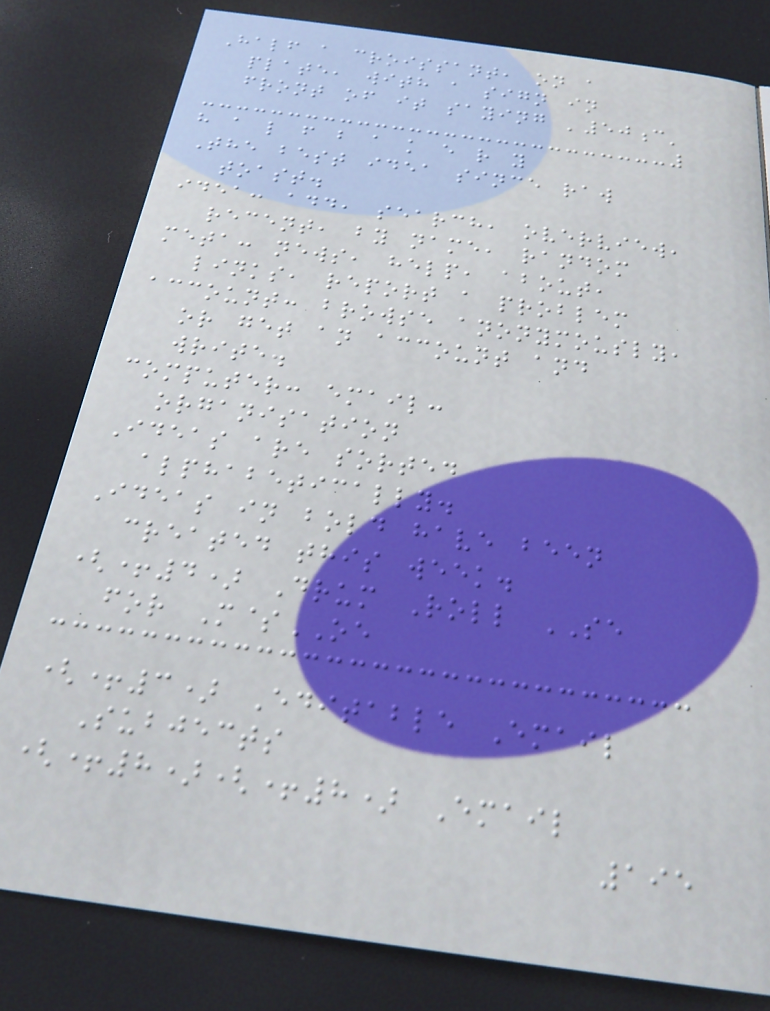Half a croissant, on a
plate, with a sign in
front of it saying '50c'
h a l f b a k e r y
The best idea since raw
toast.
idea: add, search, overview,
recent, by name, random
meta: news, help, about,
links, report a problem
account: browse anonymously,
or get an account and
write.
computer: email:
organisation
Ideas are sorted
alphabetically.
Ideas in bold have been
created this week.
(+4) Drum Roll SE
for M$OE
(+3) Editable Email
Subjects
(+8)(+8) Email
195
